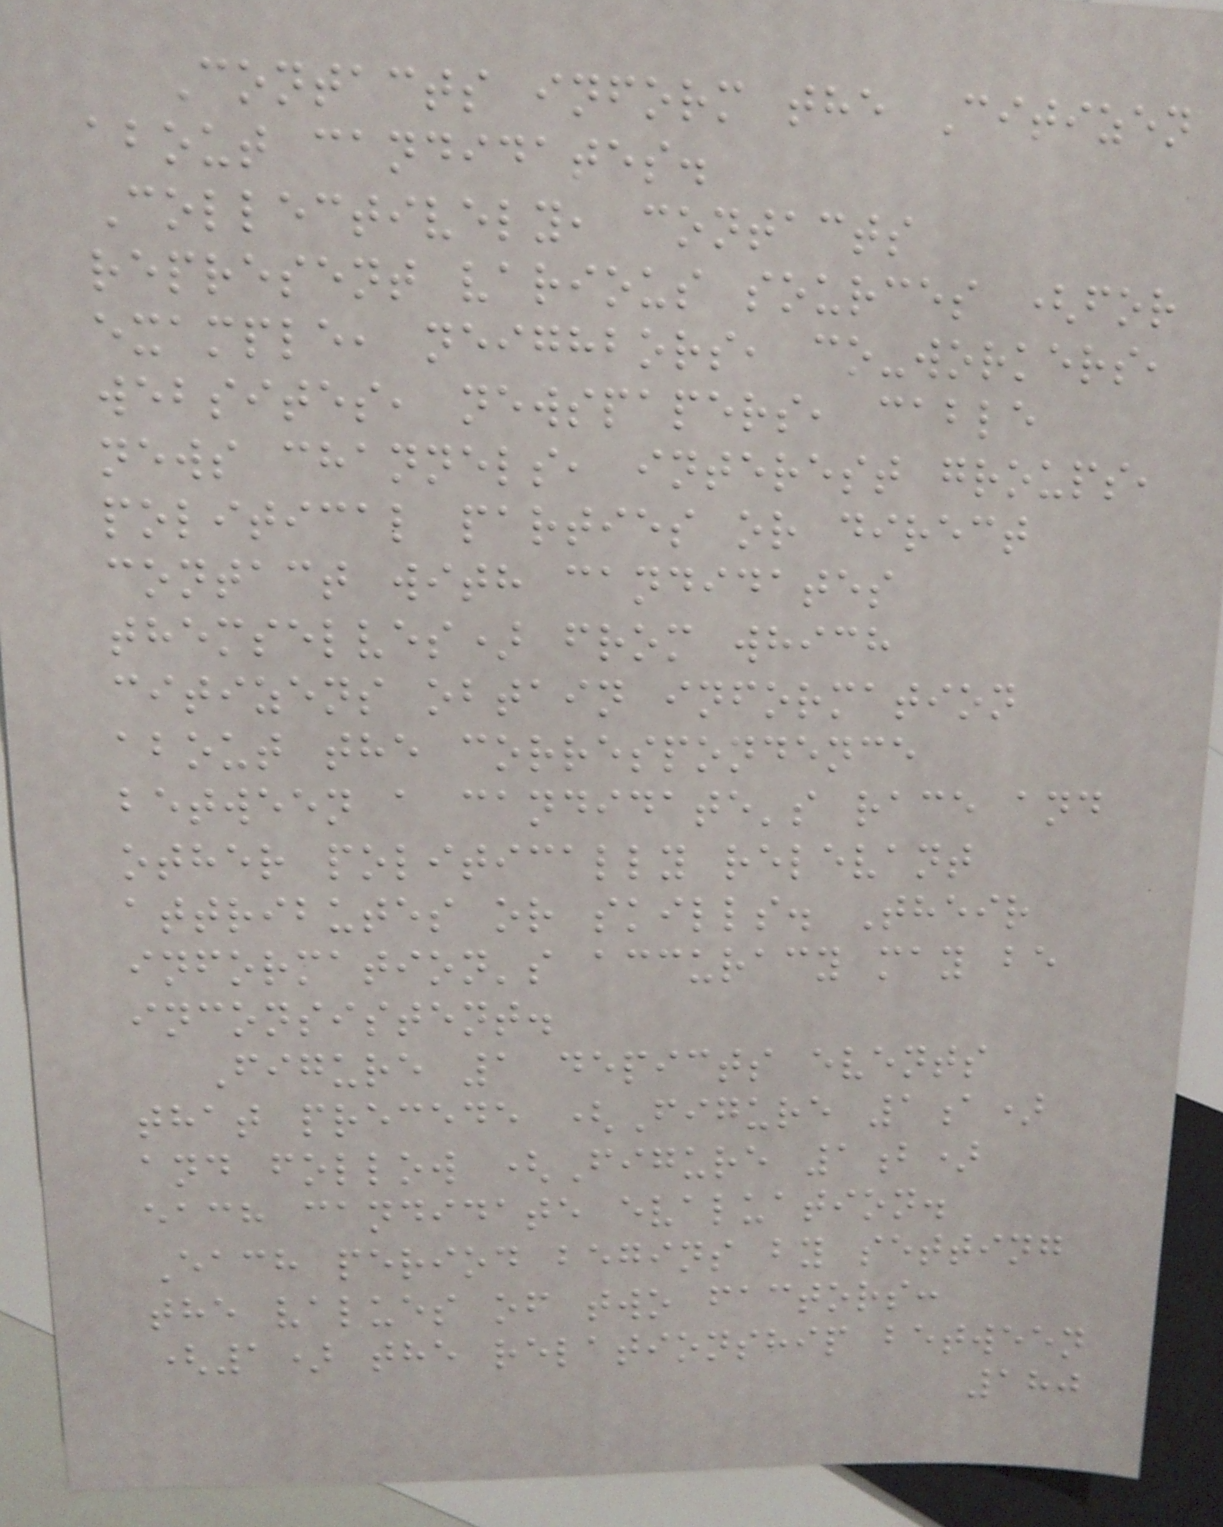Contacts inform the Citizen
about candidates.
Collectively, contacts
represent various sources (for
example, neighbors, co-workers,
websites, newspapers, cable
news channels, interest groups,
political parties or direct
contact with candidates
themselves) from which
citizens obtain information
about the correspondence
between a candidate's race and
other politically relevant
attributes or skills. Their
information's accuracy may be
inconsistent.
Figure 1 depicts events
that precede (Figure 1a)
and follow (Figure 1b)
each candidate evaluation.
Each period begins by setting
the values of two factors:
(1) the relationship between
180
